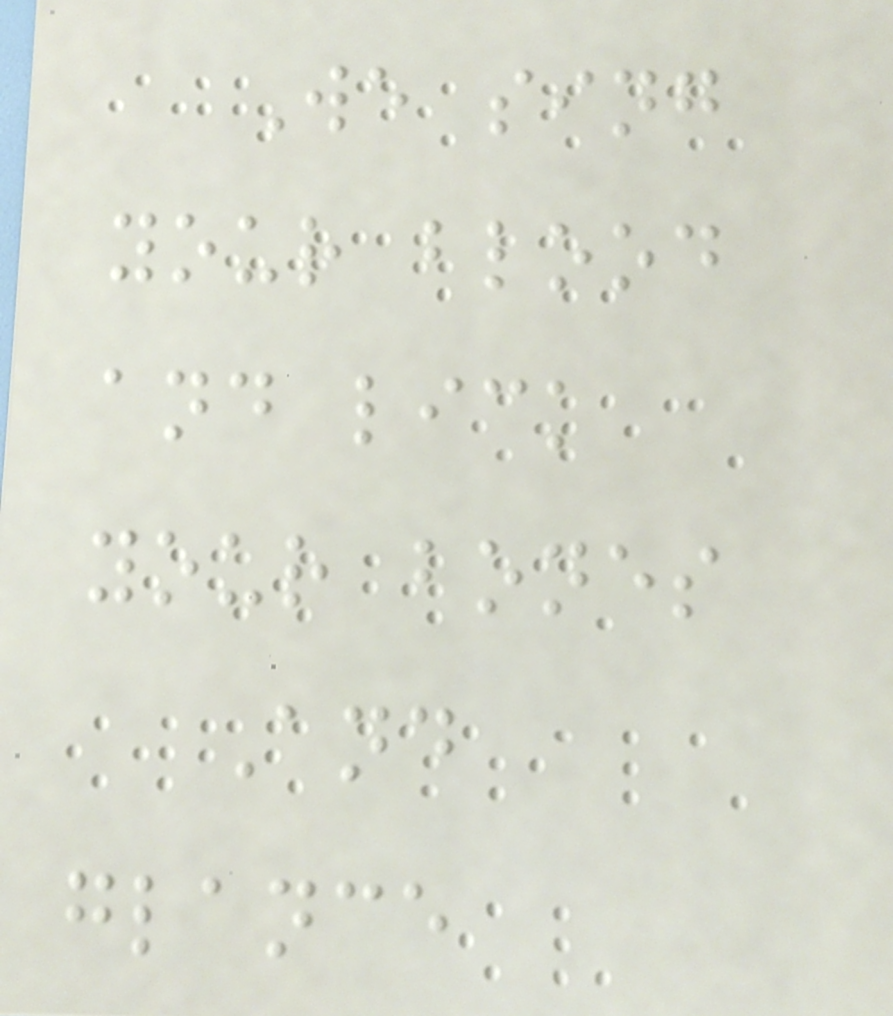We sing
your blood
and lick
your bones
And
glance
